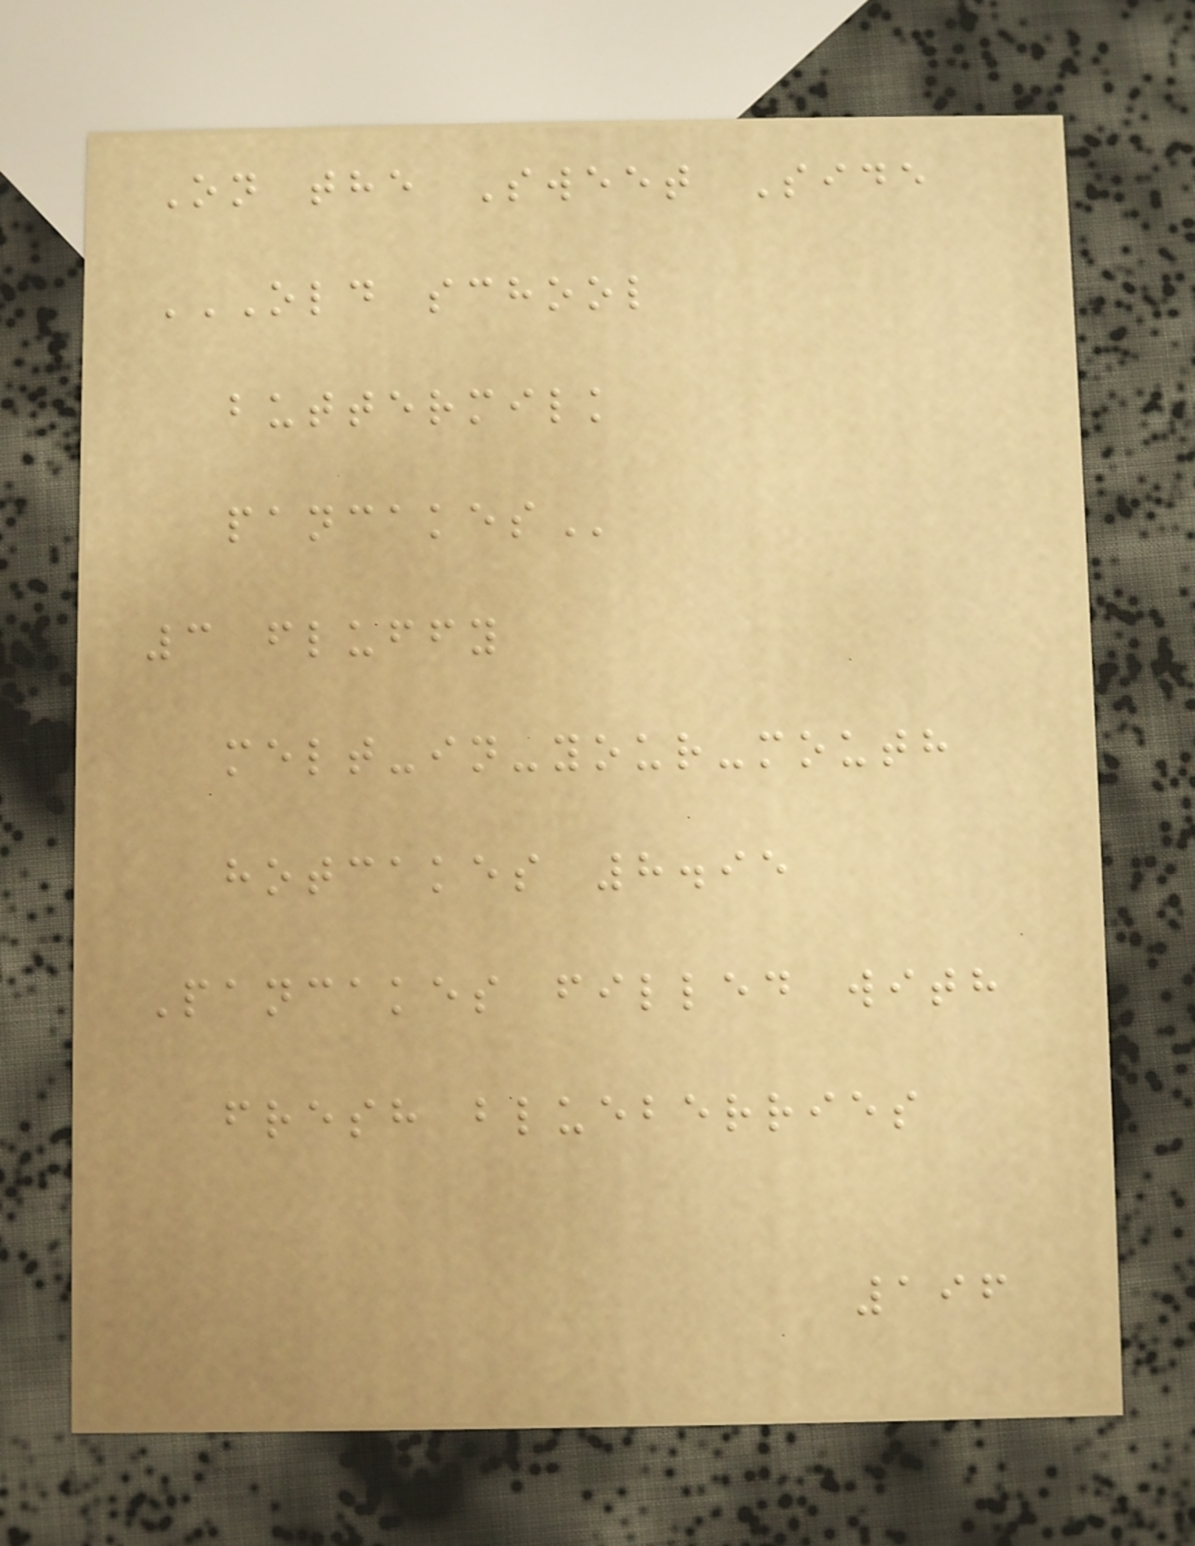On the Sweet Side
OLD SCHOOL
BUTTERMILK
PANCAKES
3 fluffy
melt-in-your-mouth
hotcakes 8.95
Pancakes filled with
fresh blueberries
196
